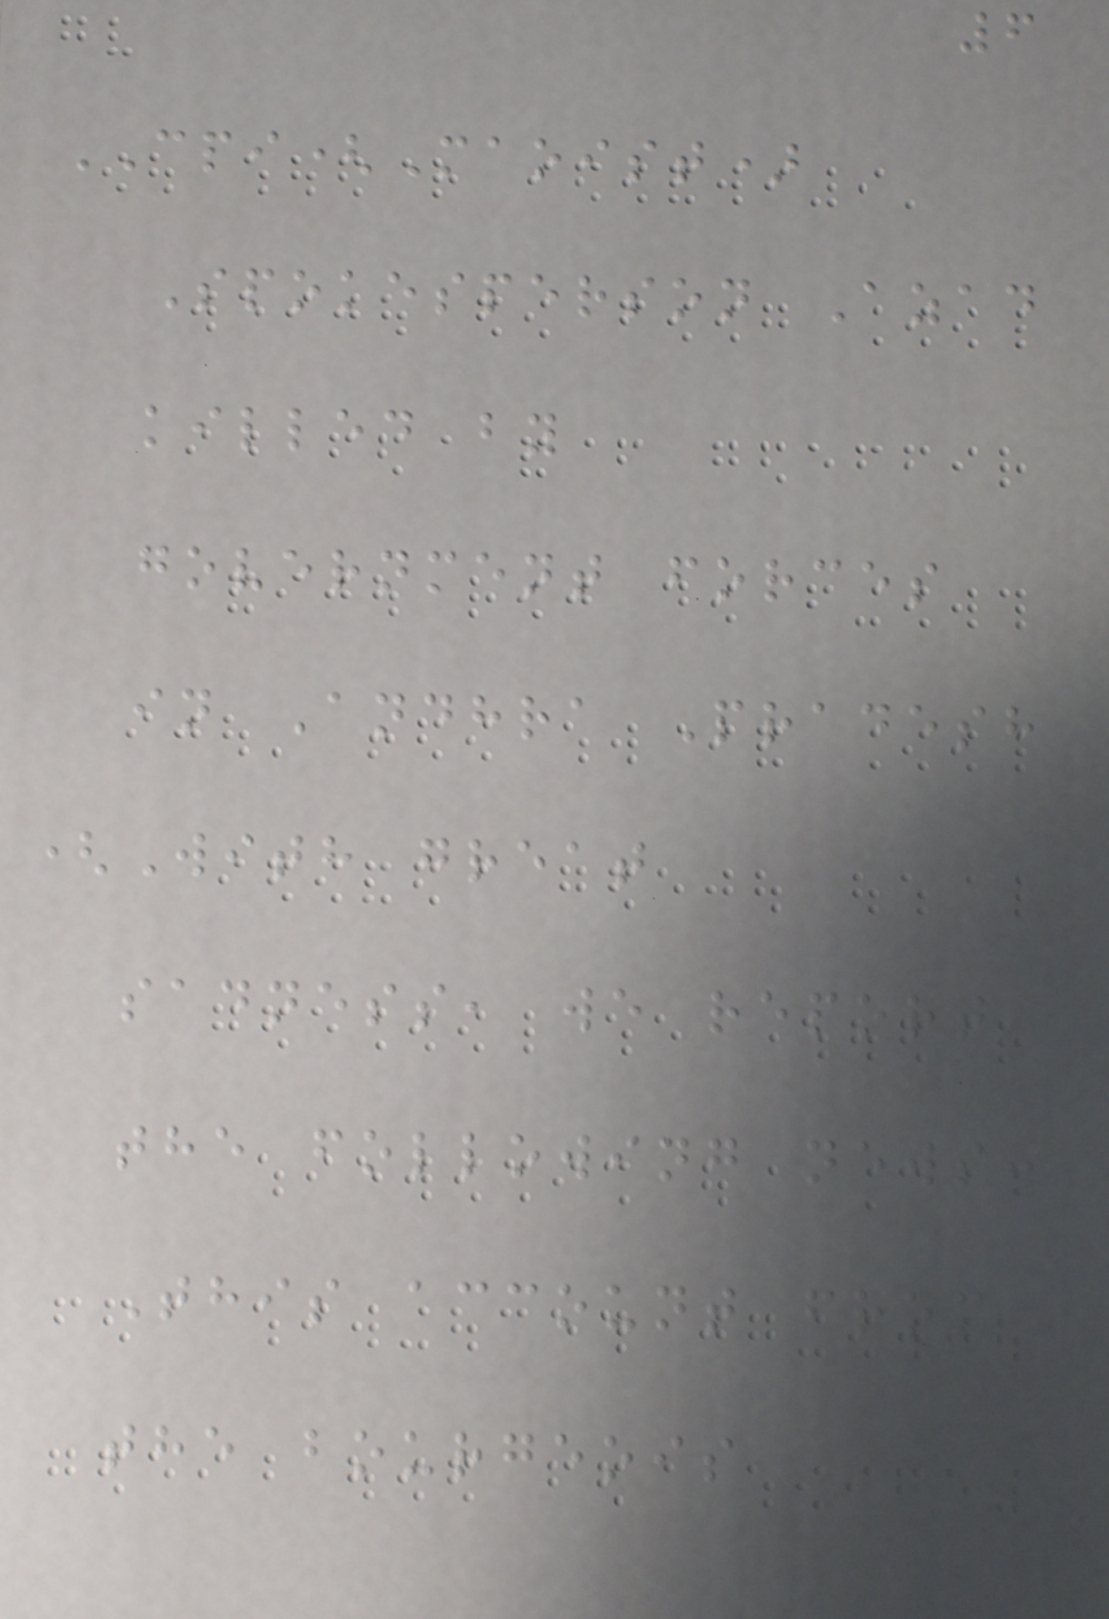6
CPI(Maoist)
Spokesperson Azad
killed by
government forces
in Andhra Pradesh
(With great
sadness, we report
the following news.
This account from
the bourgeois
